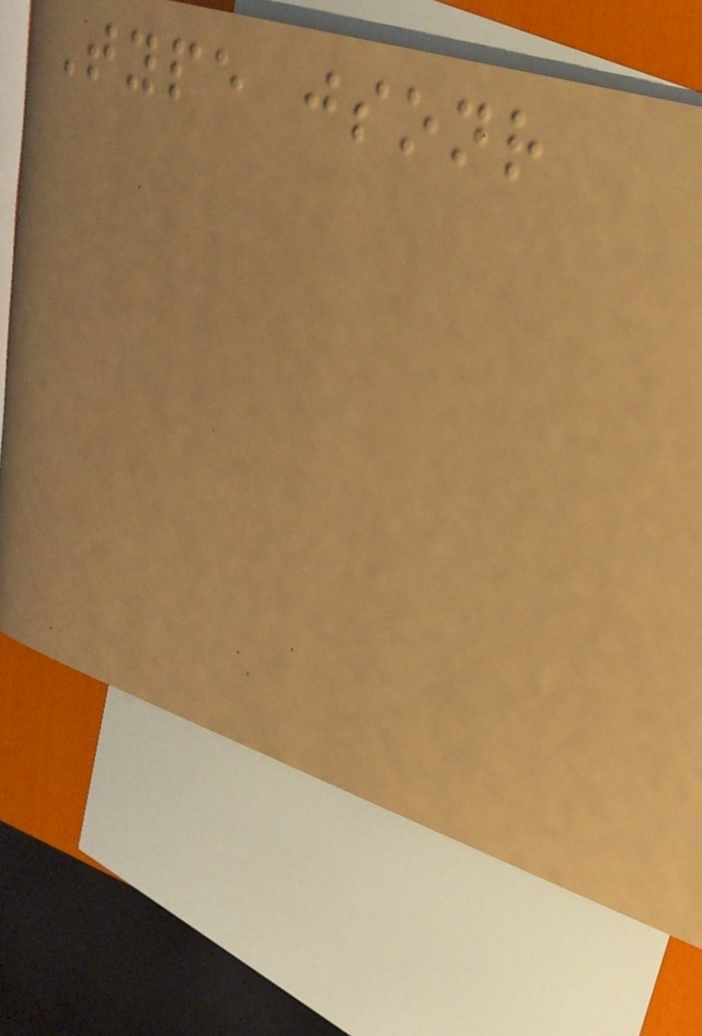Type jsonr
